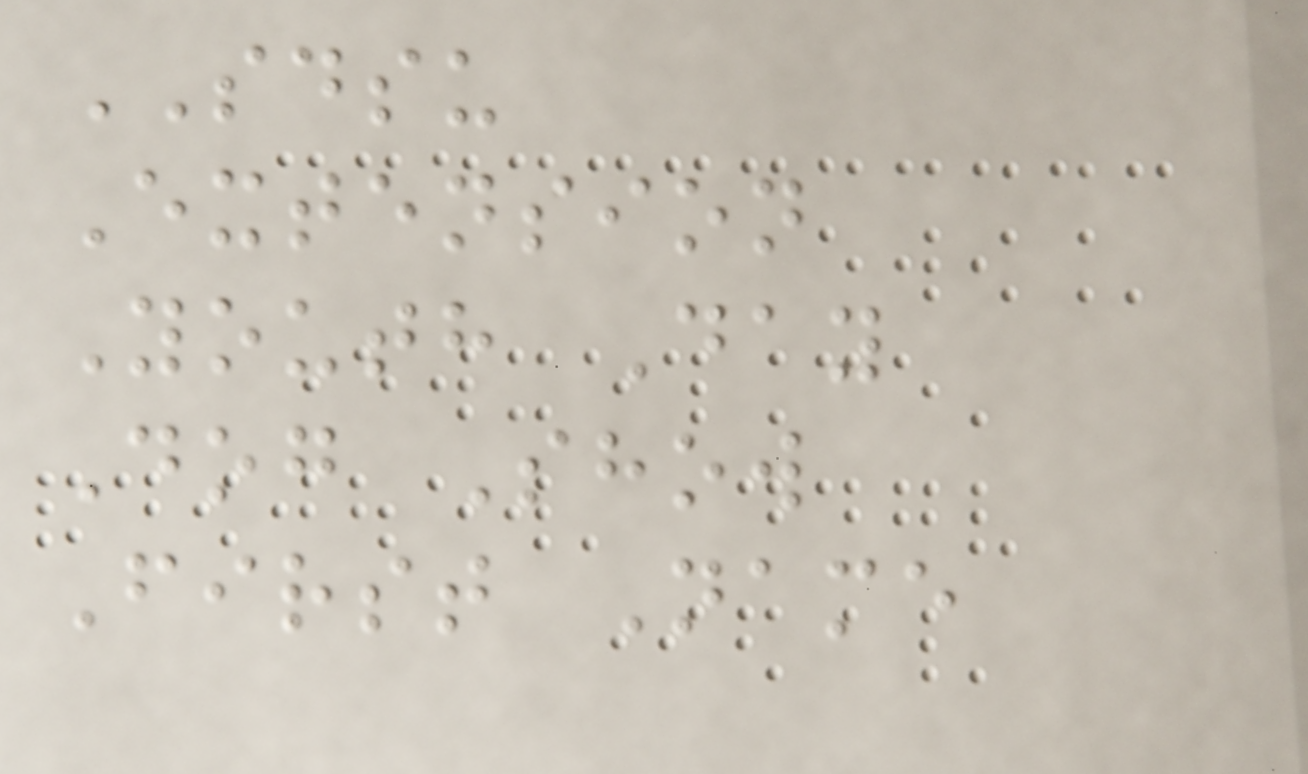SDSU
Extension
Youth Day
Dog Show
First Name
